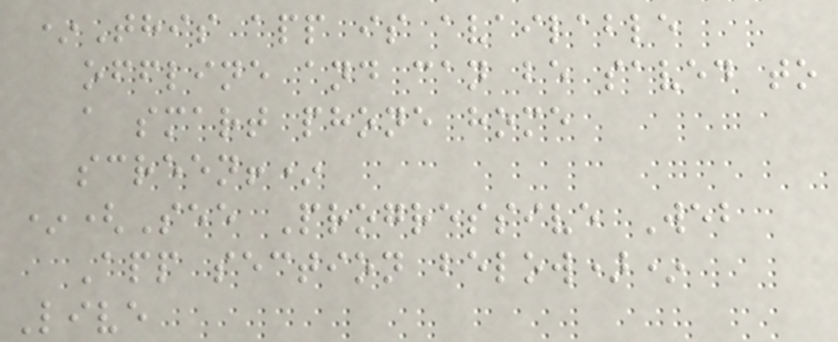*This app is available
offline and can be saved to
a smart phone home
screen!*
*(See Progressive Web
App section below)*
Live
